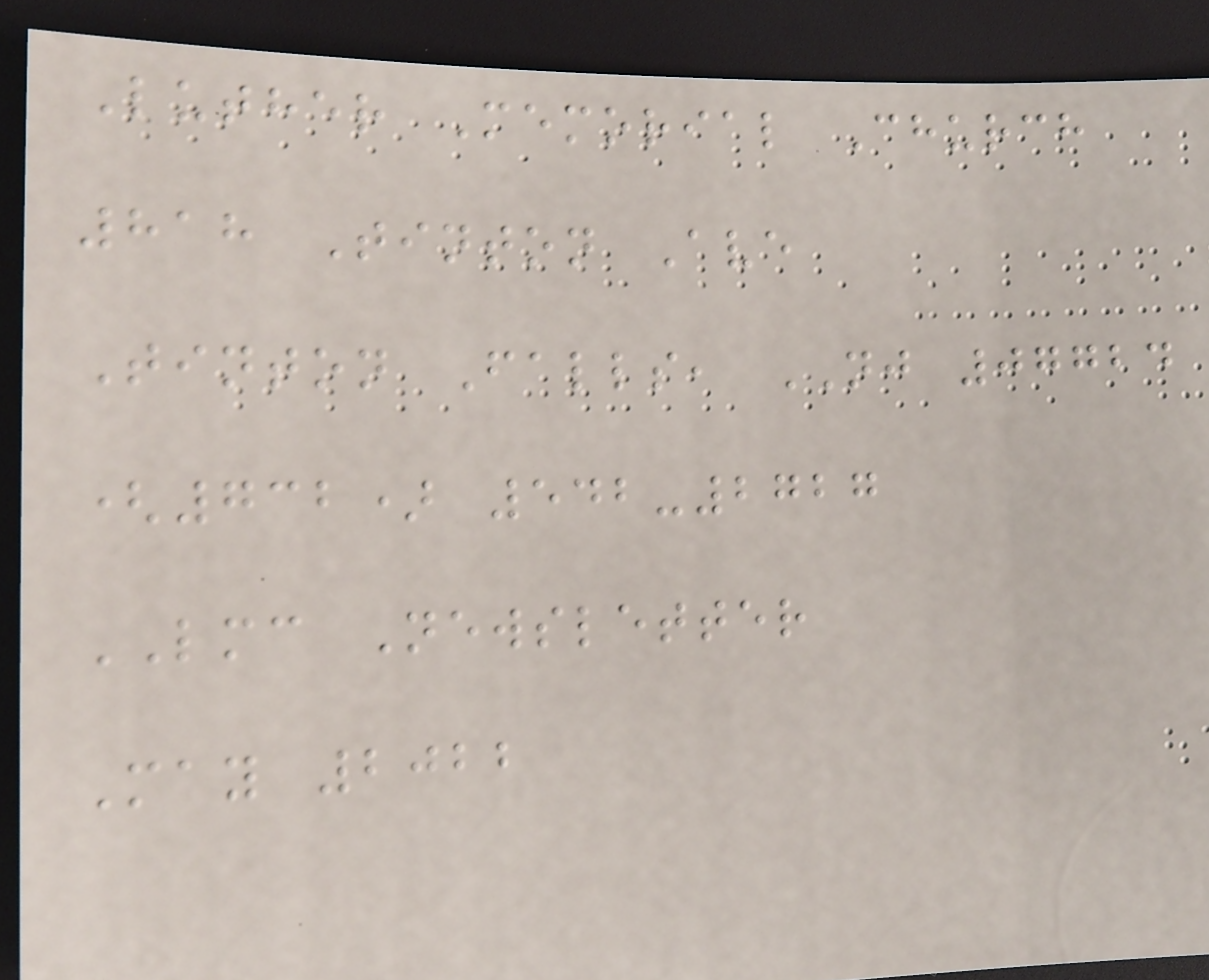Luther Memorial Church
818 Tinton Ave
Tinton Falls, NJ 07724
(732) 542-2727
LMC Newsletter
May 2022
